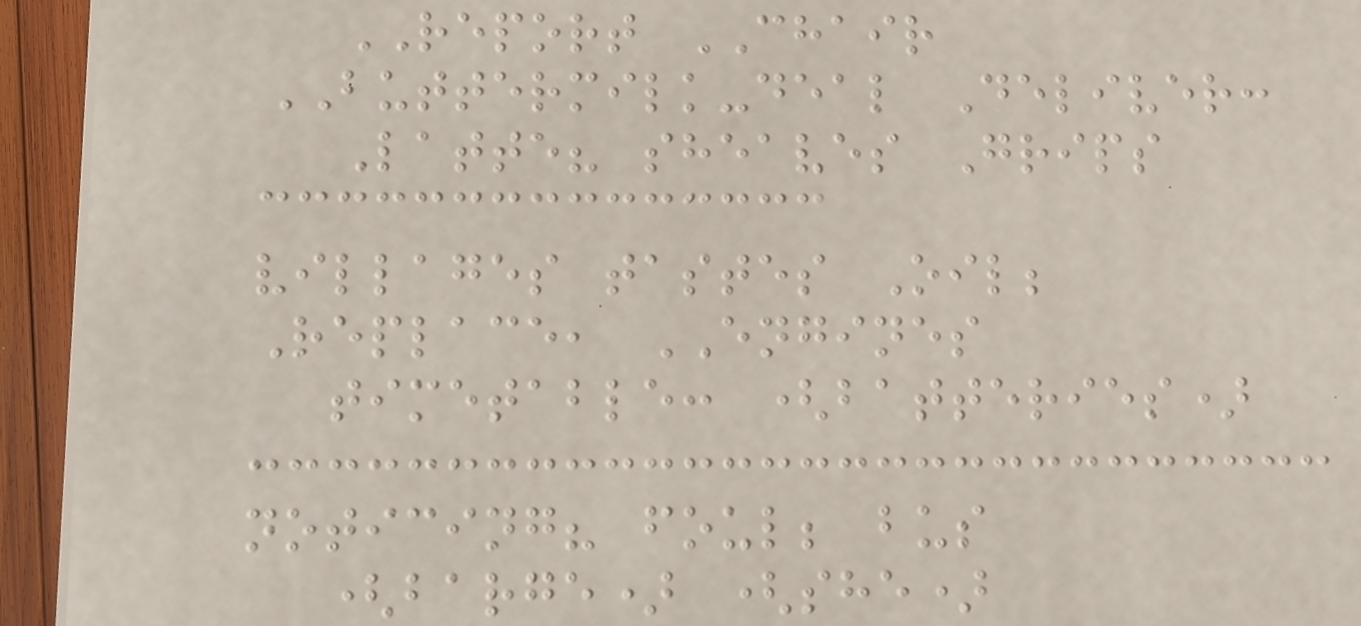REPORT CHAIR
BUTTERMILK-deal Deliver:
Latte? sheaves Grips
villages tastes Oil;
Replace, ENGINES
timetable: (batteries)
noticing? foul; bus
(barge) (she)
